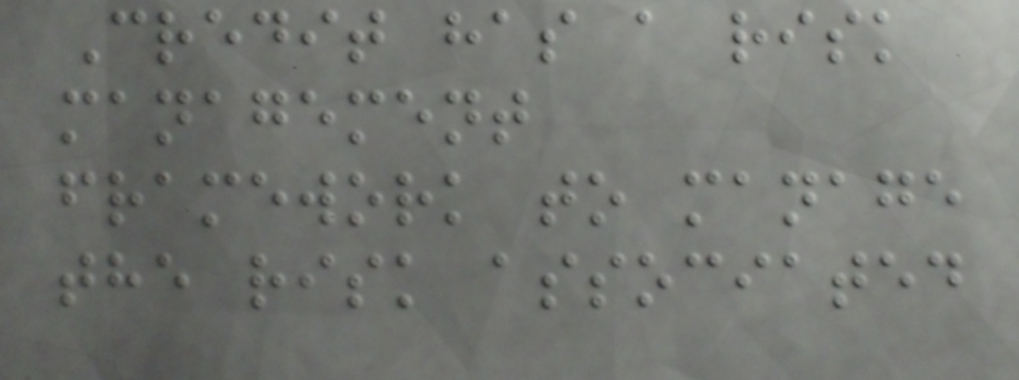Credit has a risk
management
framework to manage
the risk associated
